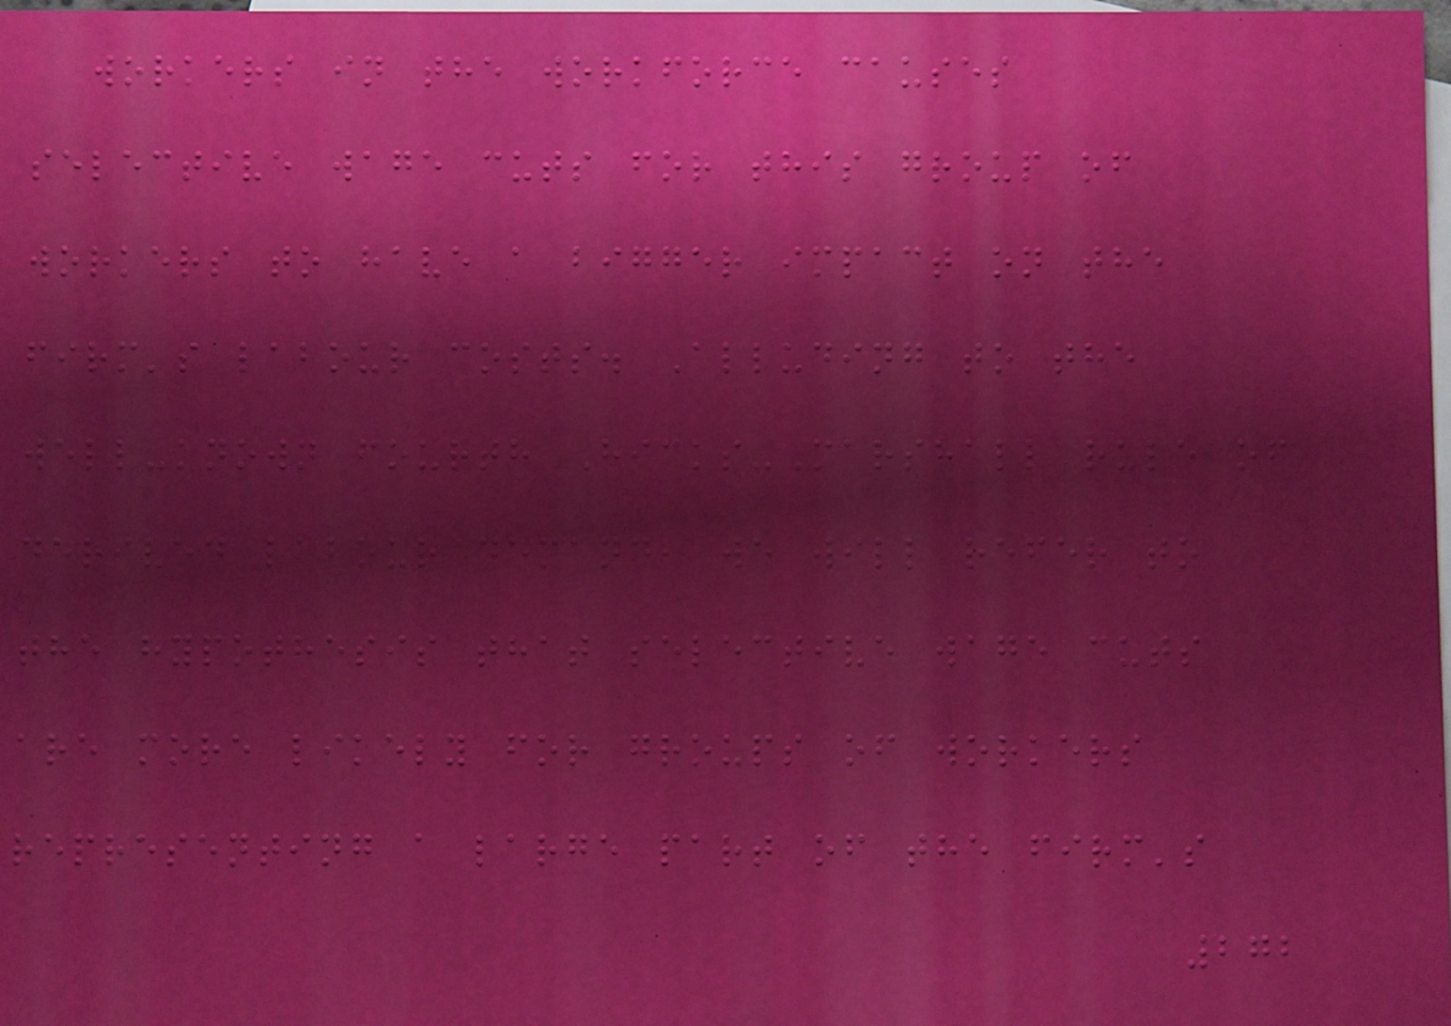workers in the workforce causes
selective wage cuts for this group of
workers to have a bigger impact on the
firm's labour costs. Alluding to the
well-known fourth Hicks-Marshall rule of
derived labour demand, we will refer to
the hypothesis that selective wage cuts
are more likely for groups of workers
representing a large part of the firm's
272
